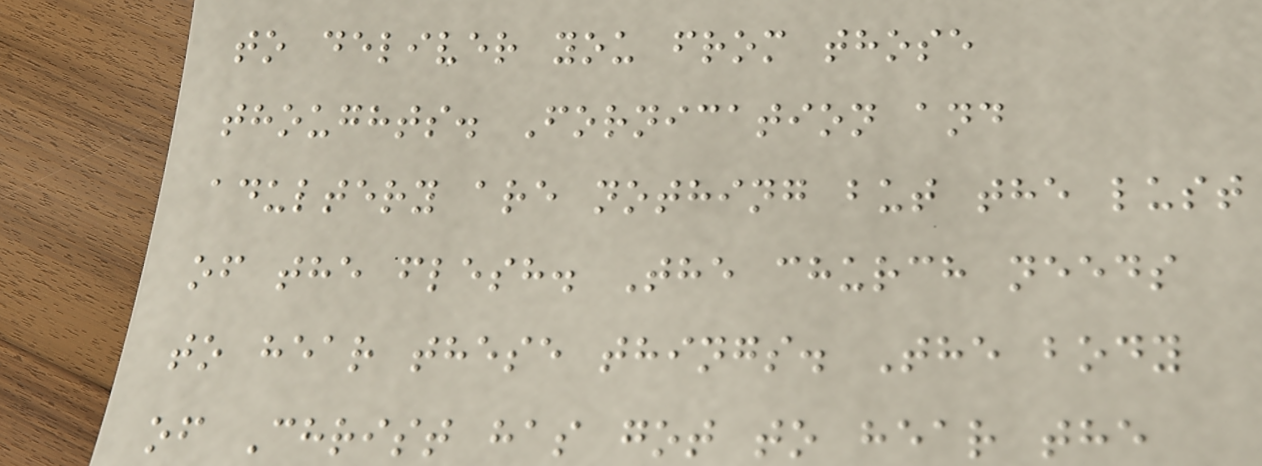to deliver you from those
thoughts. Fornication and
adultery are nothing but the lust
of the flesh. The church needs
to hear these things. The body
of Christ has got to hear the
